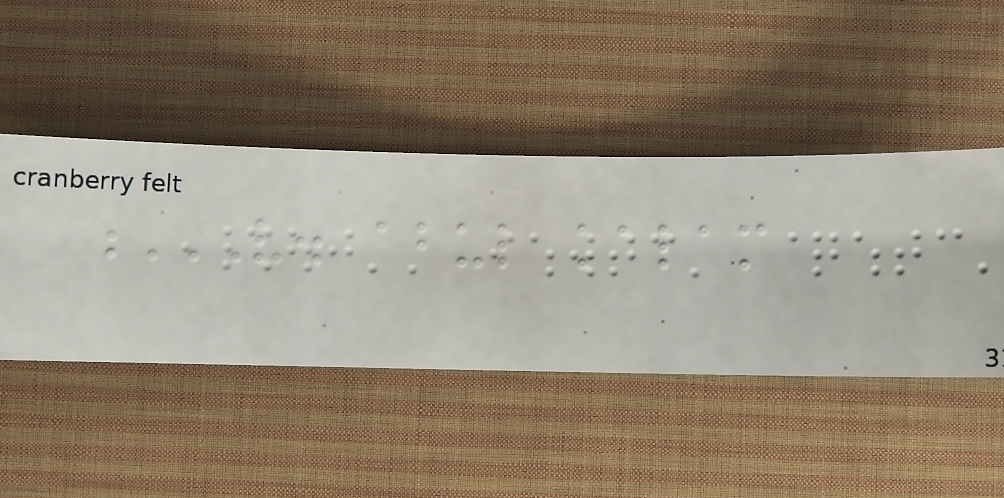V. ABUL KALAM
